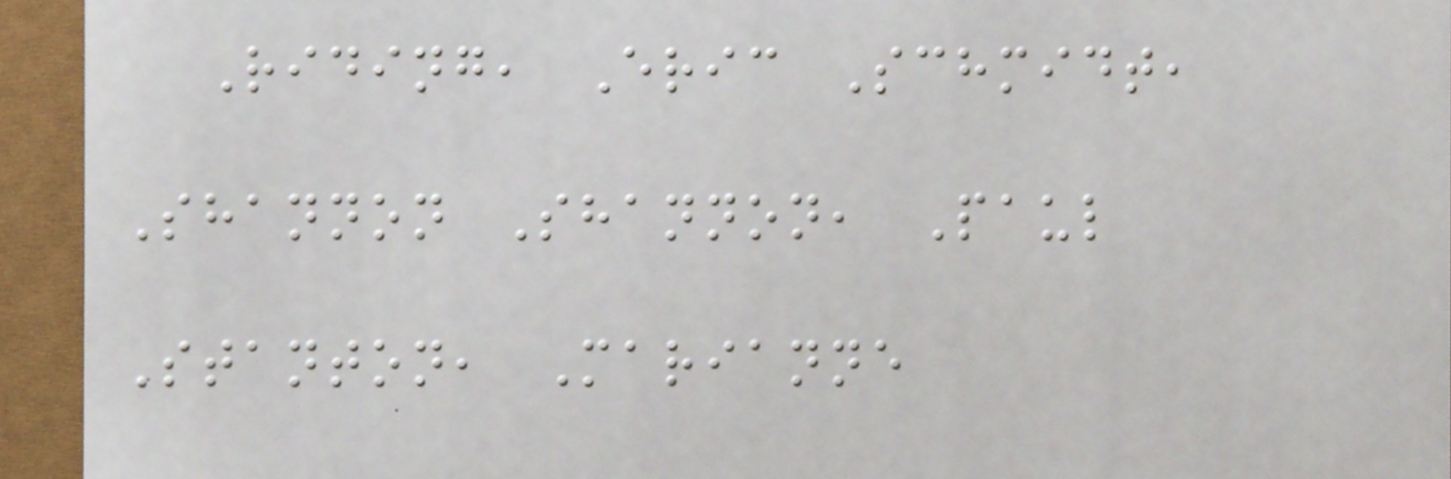Riding, Eric Schmidt,
Shannon Shannon, Paul
Stanton, Marianne
